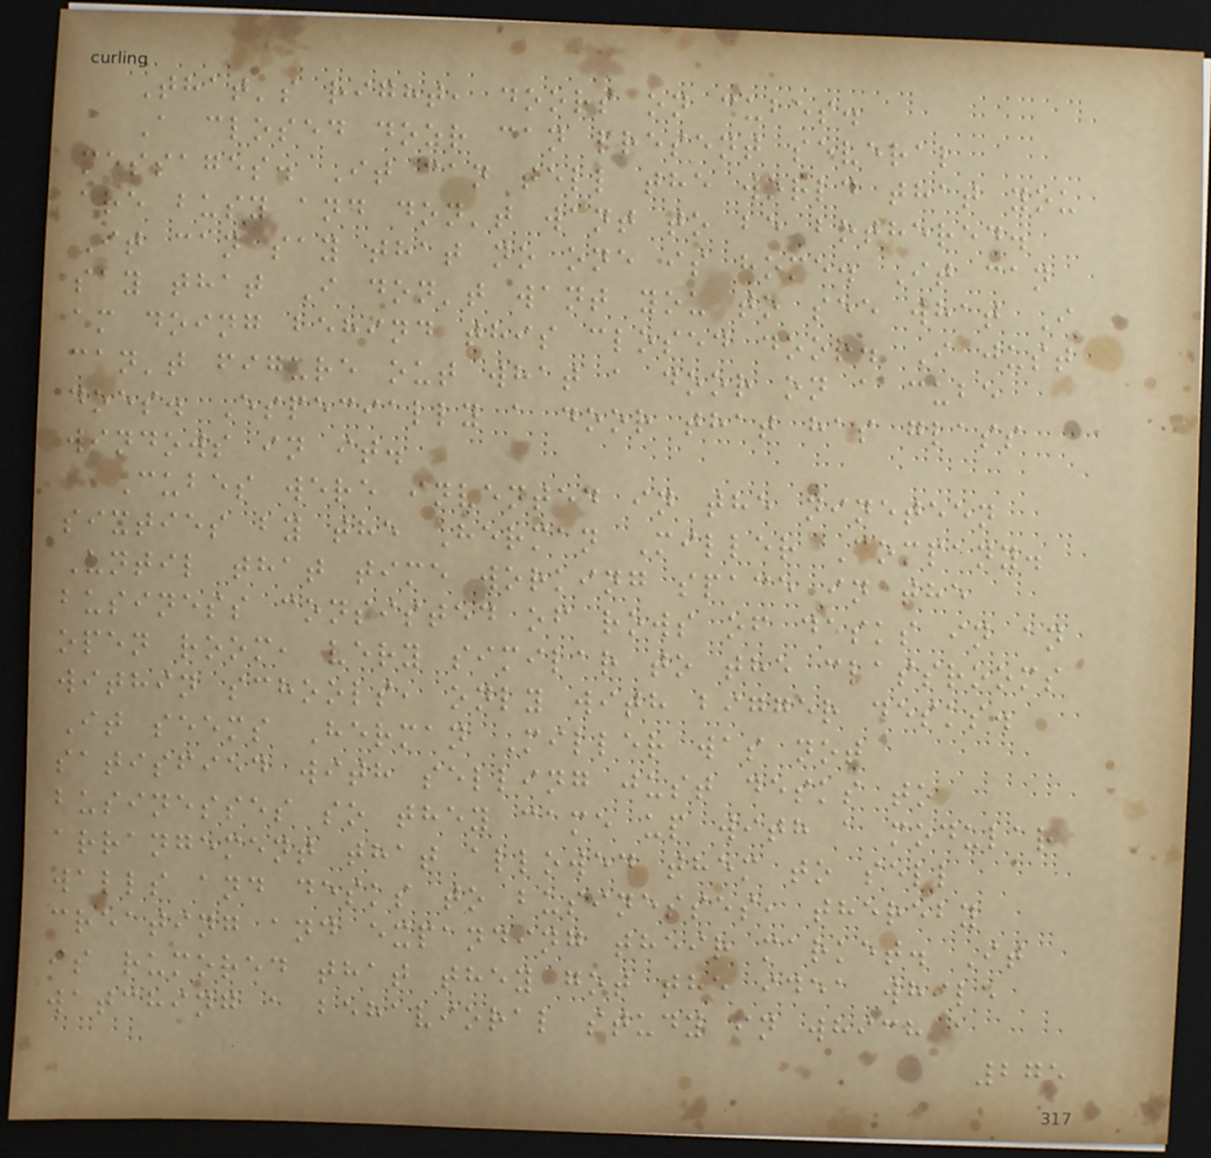That's right, doors on cubes.
A closed door can present several
messages. It can tell the world that you
are busy and don't want to be bothered.
It can say that no one is home. It can
say that I don't want you to see what I
am doing behind this closed door. I just
can't figure out what a door on a cube
does. Especially a door that has glass
windows in it.
Cubes were invented in the nineteen
sixties by the Herman Miller Company.
Until that time working space in the
business consisted of rows of desks in an
open room, very similar to the classrooms
within schools, only with bigger desks.
It seems Herman Miller was not
satisfied with selling just desks to
businesses so they came up with a modular
arrangement that allowed them to sell
walls and desks to businesses, thereby
creating and expanding their market. It
is rumored that they got the idea while
watching a behavioral study in which a
275
